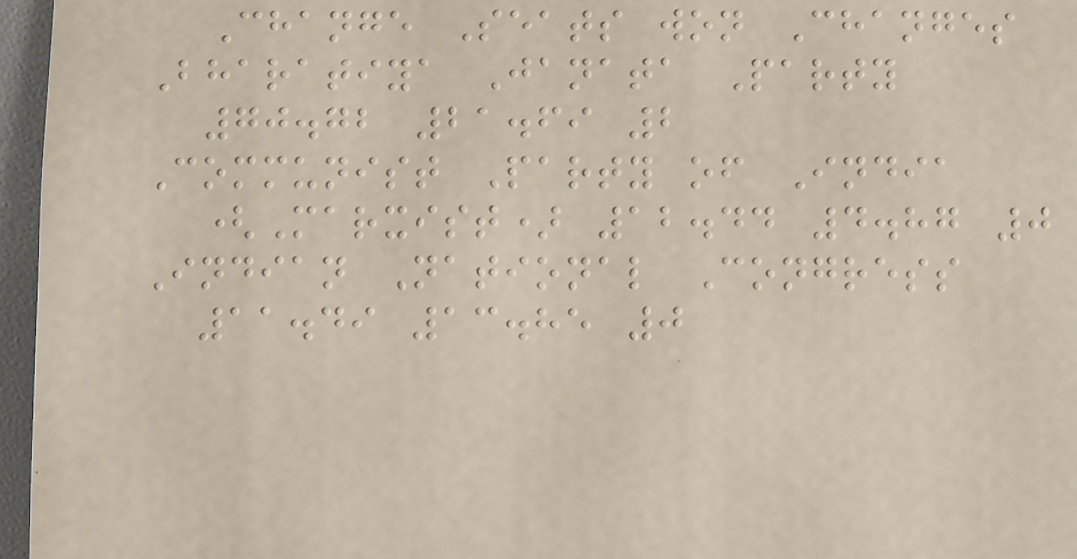Change Seats won Changes
Bharatiya Janata Party
70.72 21.69 2
Communist Party of India
(Marxist) 12.44 4.87 0
Indian National Congress
11.49 13.85 0
